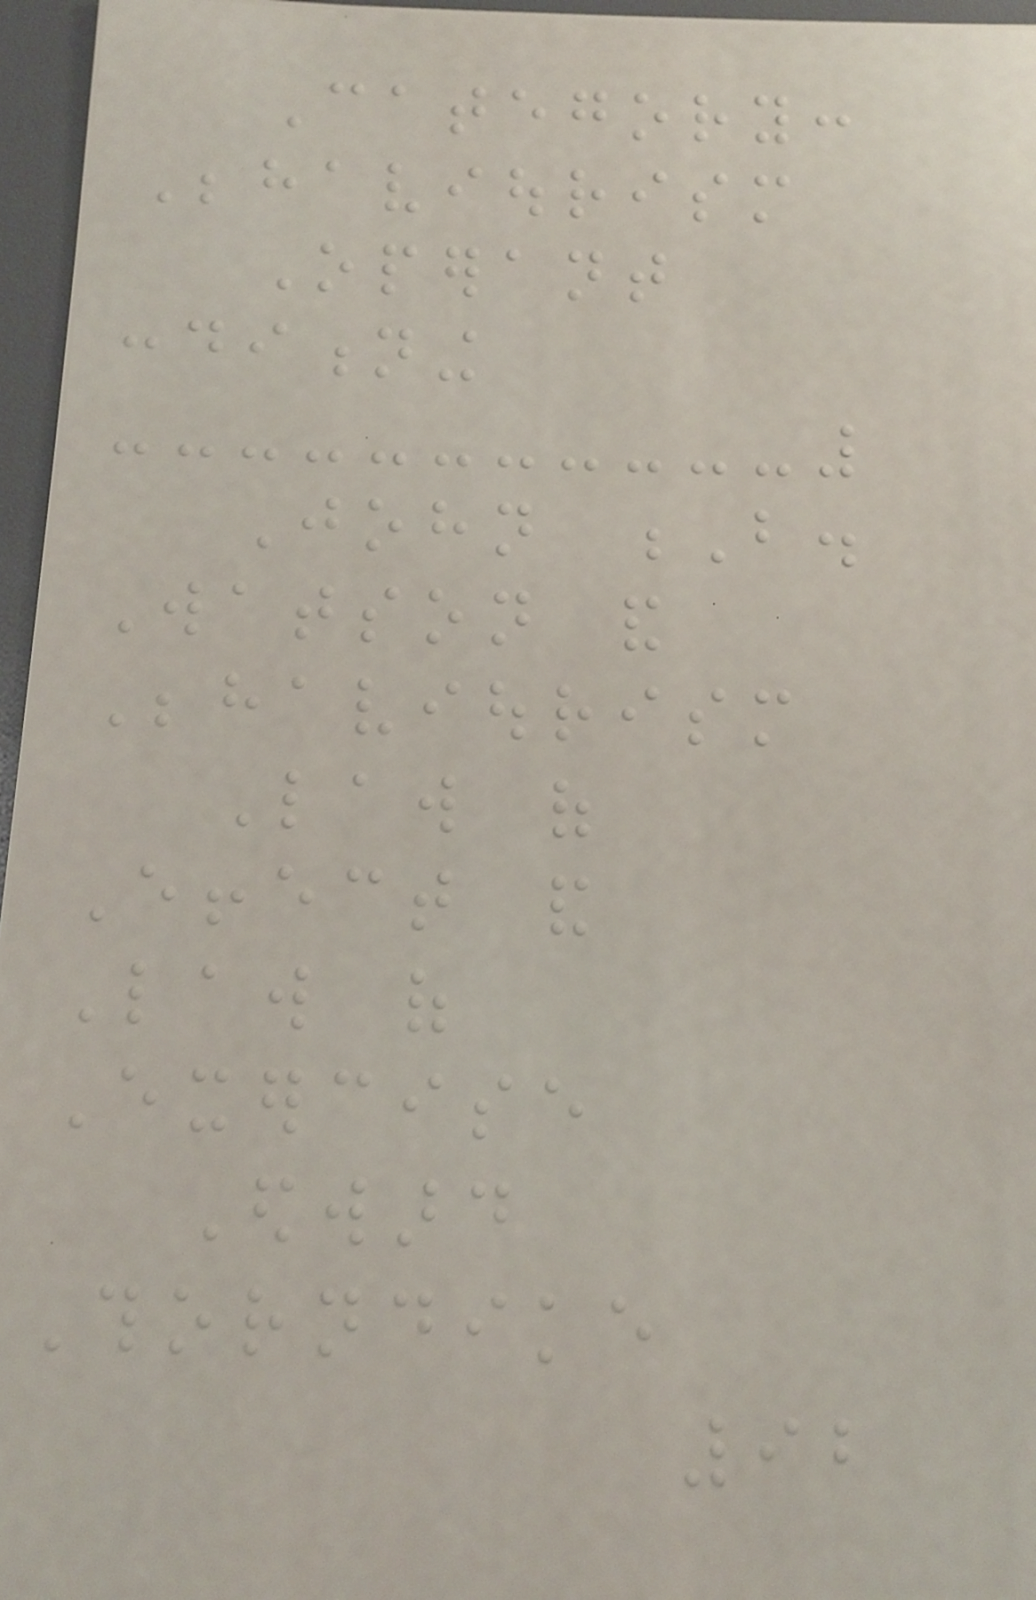Category:
Behaviourism
Operant
conditioning
John B.
Watson and
Behaviourism
Law of
Effect and
Law of
Exercise
Edward
Thorndike
92
